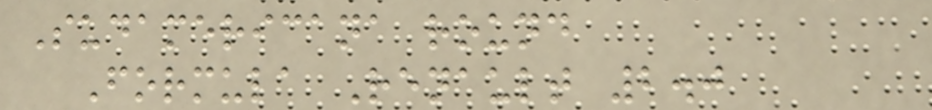Sudamericana round
Formula Renault 2.0
